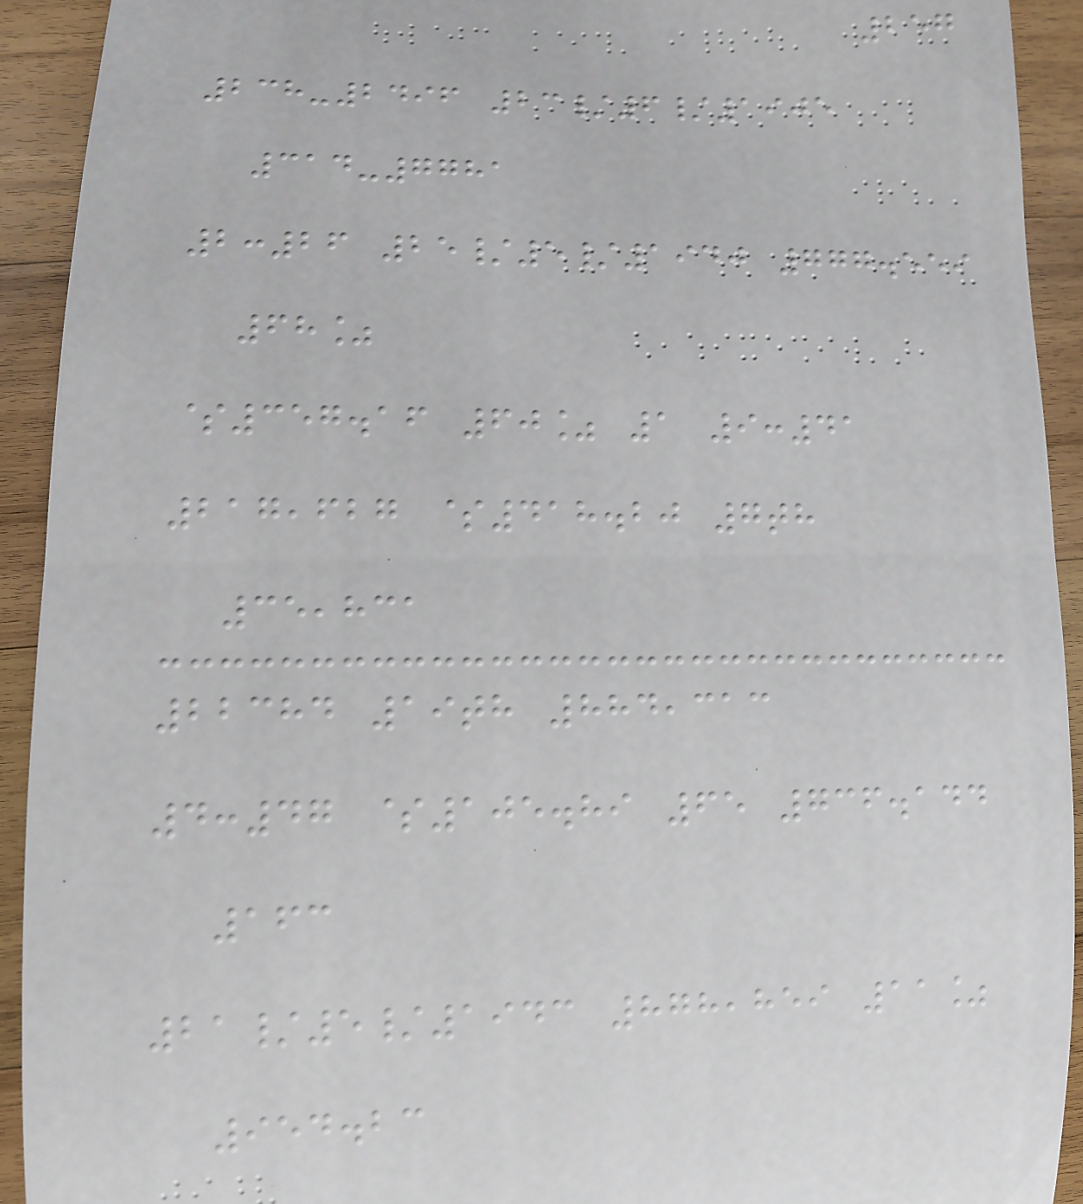257
238-2496 23/6/1905
314-7781
2:26 25/5/1940 777.559
68%
$357.16 60% 1 9:41
217,627 $418.20 7th
35,831
22384 19th 884,313
4:47 $105.89 65 736.144
163
21/5/1943 878,859 11%
954.23
